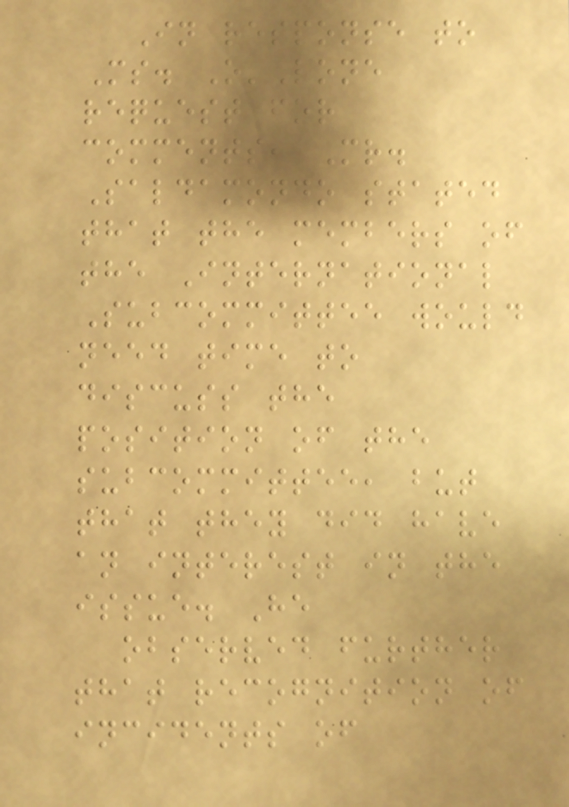In response to
Ms. O'Lone
request for
comments, Mr.
Saldamondo stated
that the members of
the International
Subcommittee would
need time to
discuss the
position of the
subcommittee, but
that they did have
an interest in the
issue. He
observed further
that recognition of
incidents of
